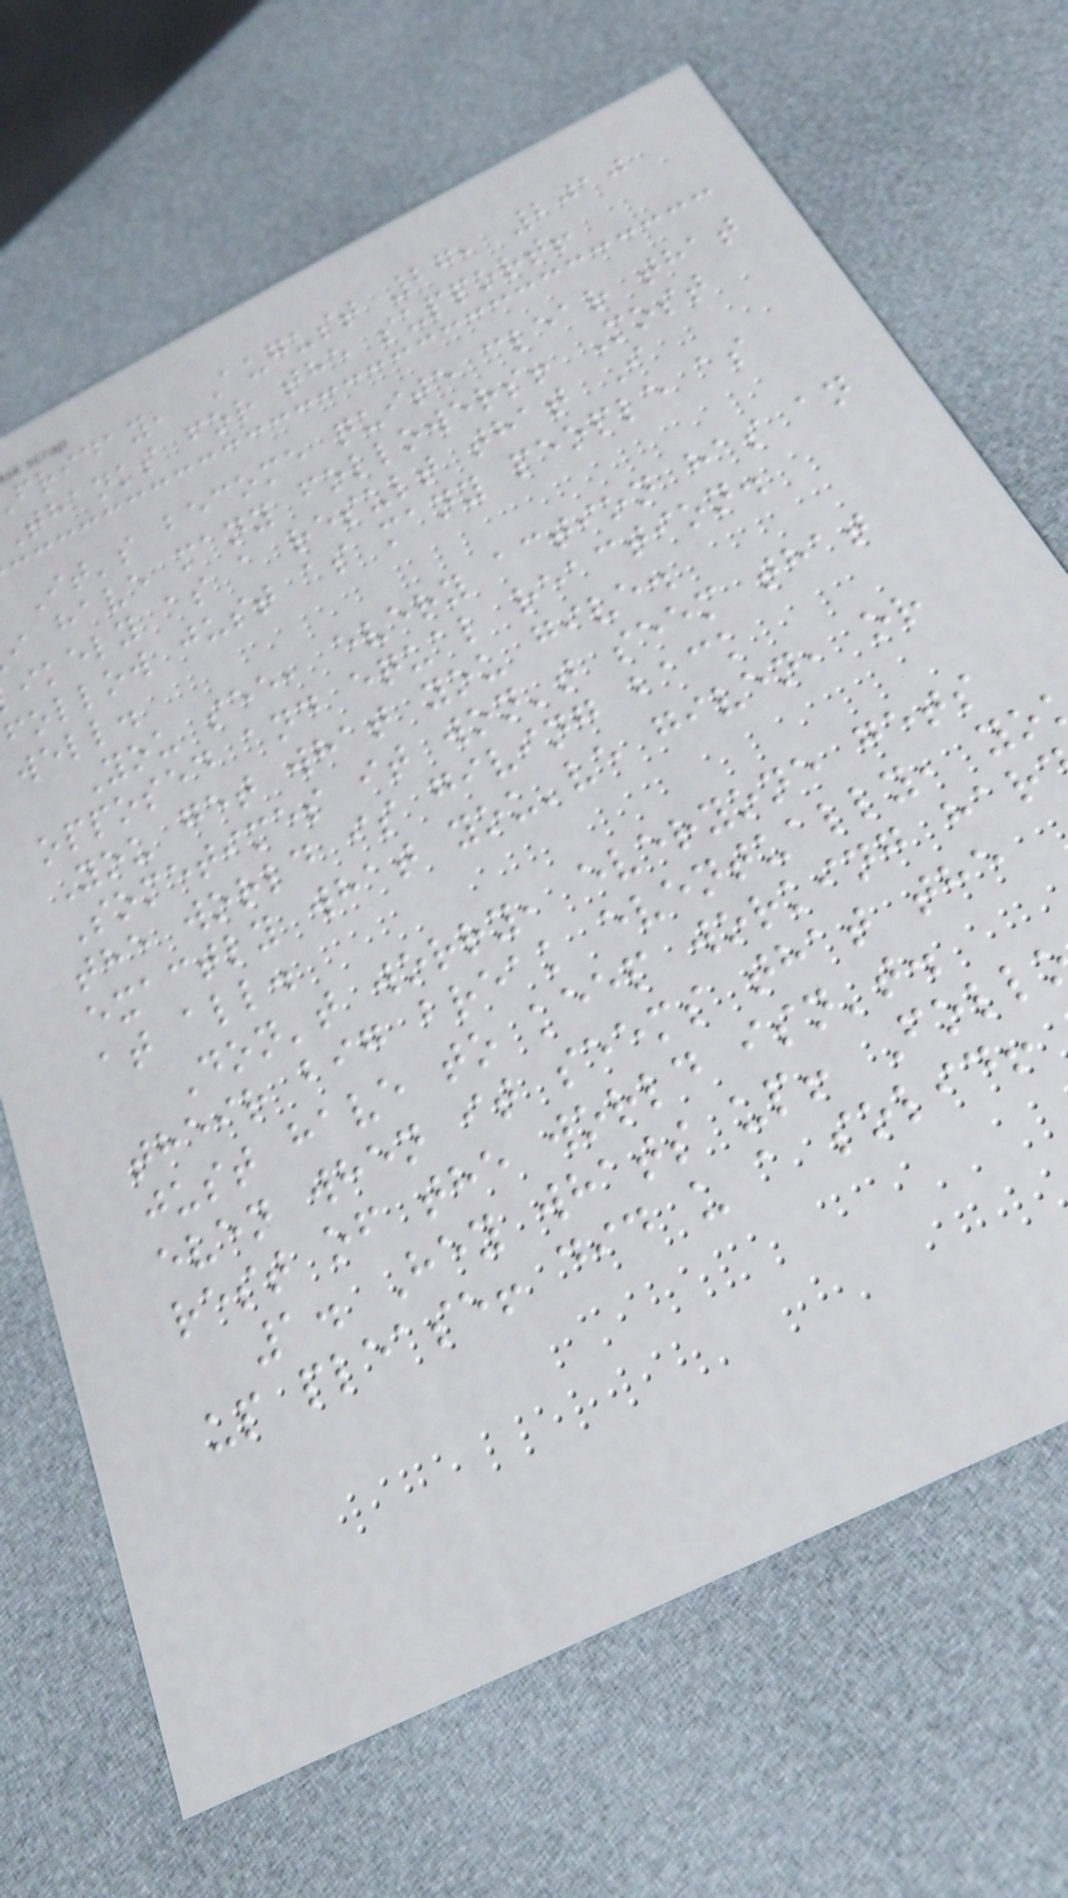friday, August 27, 2010
thanks for the support!
It's become quite clear that
i have many followers! Most
ikely as a result that I
follow just as many people as
well.
You see, every action has an
opposed and equal reaction.
You get what you give.
Sometimes it won't seem that
the world is giving back
exactly what you've given, or
at all.
Don't worry, everyone gets
their big break eventually, yo
just have to keep working har
even when it seems that the
rest of the world isn't.
1. Hey whats up! Foll
up please! did u a solid!
